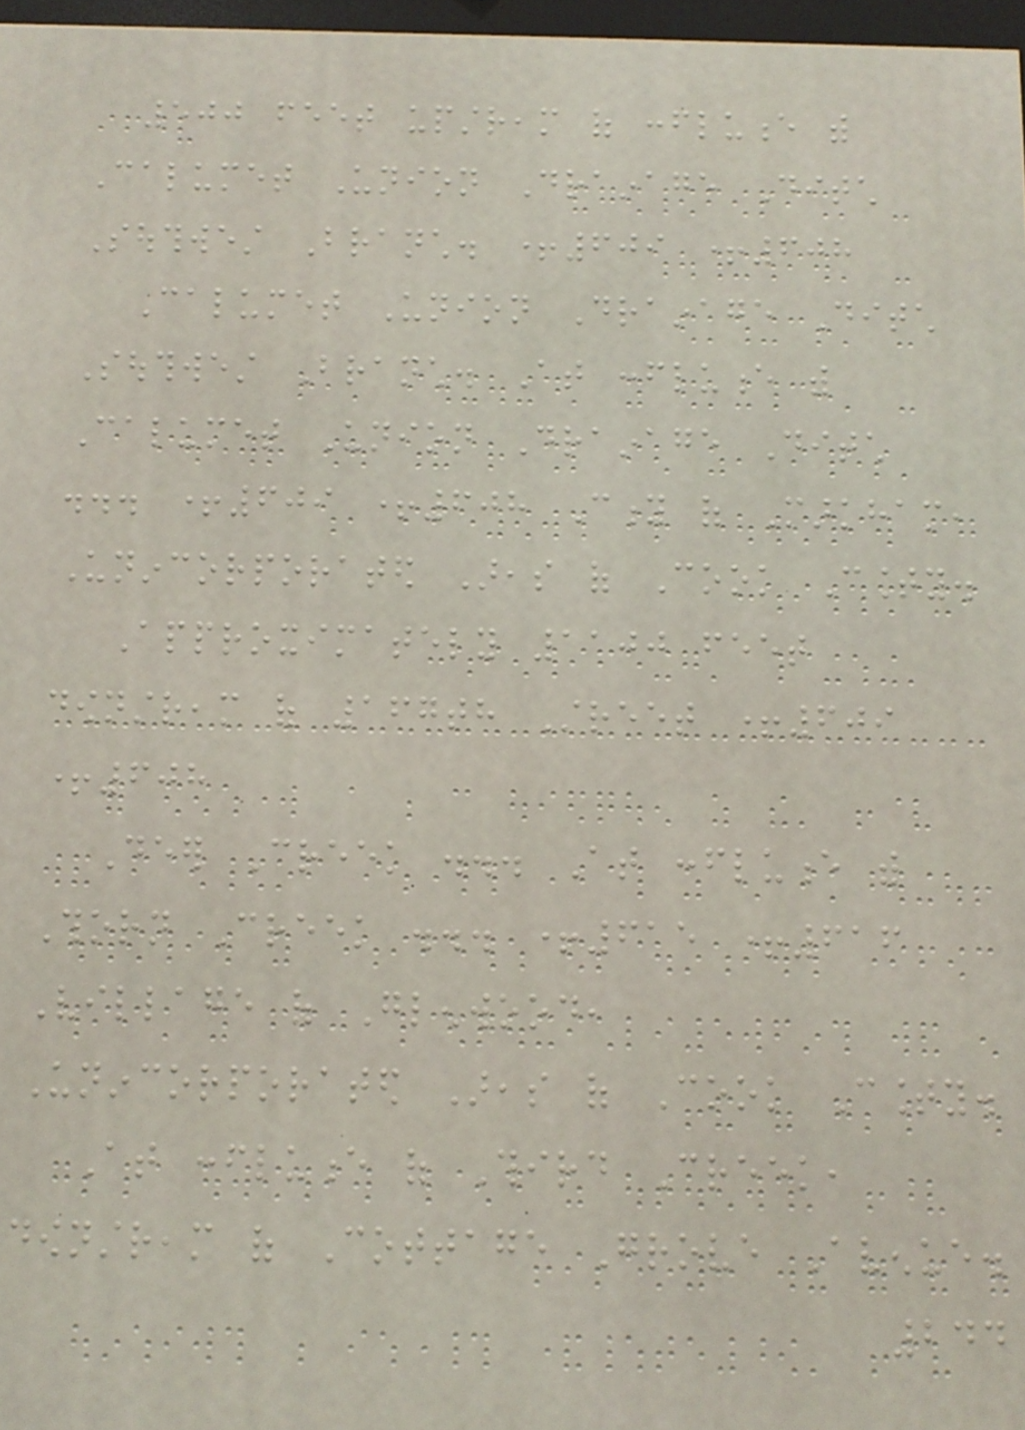500 feet upstream of confluence with
Calumet Union Drainage Ditch
Southwest Branch. +609 +608
Calumet Union Drainage Ditch
Southwest Branch. At confluence with
Calumet Union Drainage Ditch
... +609 +608 City of Markham,
Unincorporated Areas of Cook County.
Approximately 1100 feet
downstream of 167th Street +609
+608
Deer Creek ... At confluence with
Thorn Creek ... +615 +616
Village of Glenwood,
Unincorporated Areas of Cook County.
At confluence of Third Creek,
downstream of Cottage Grove Avenue.
244
